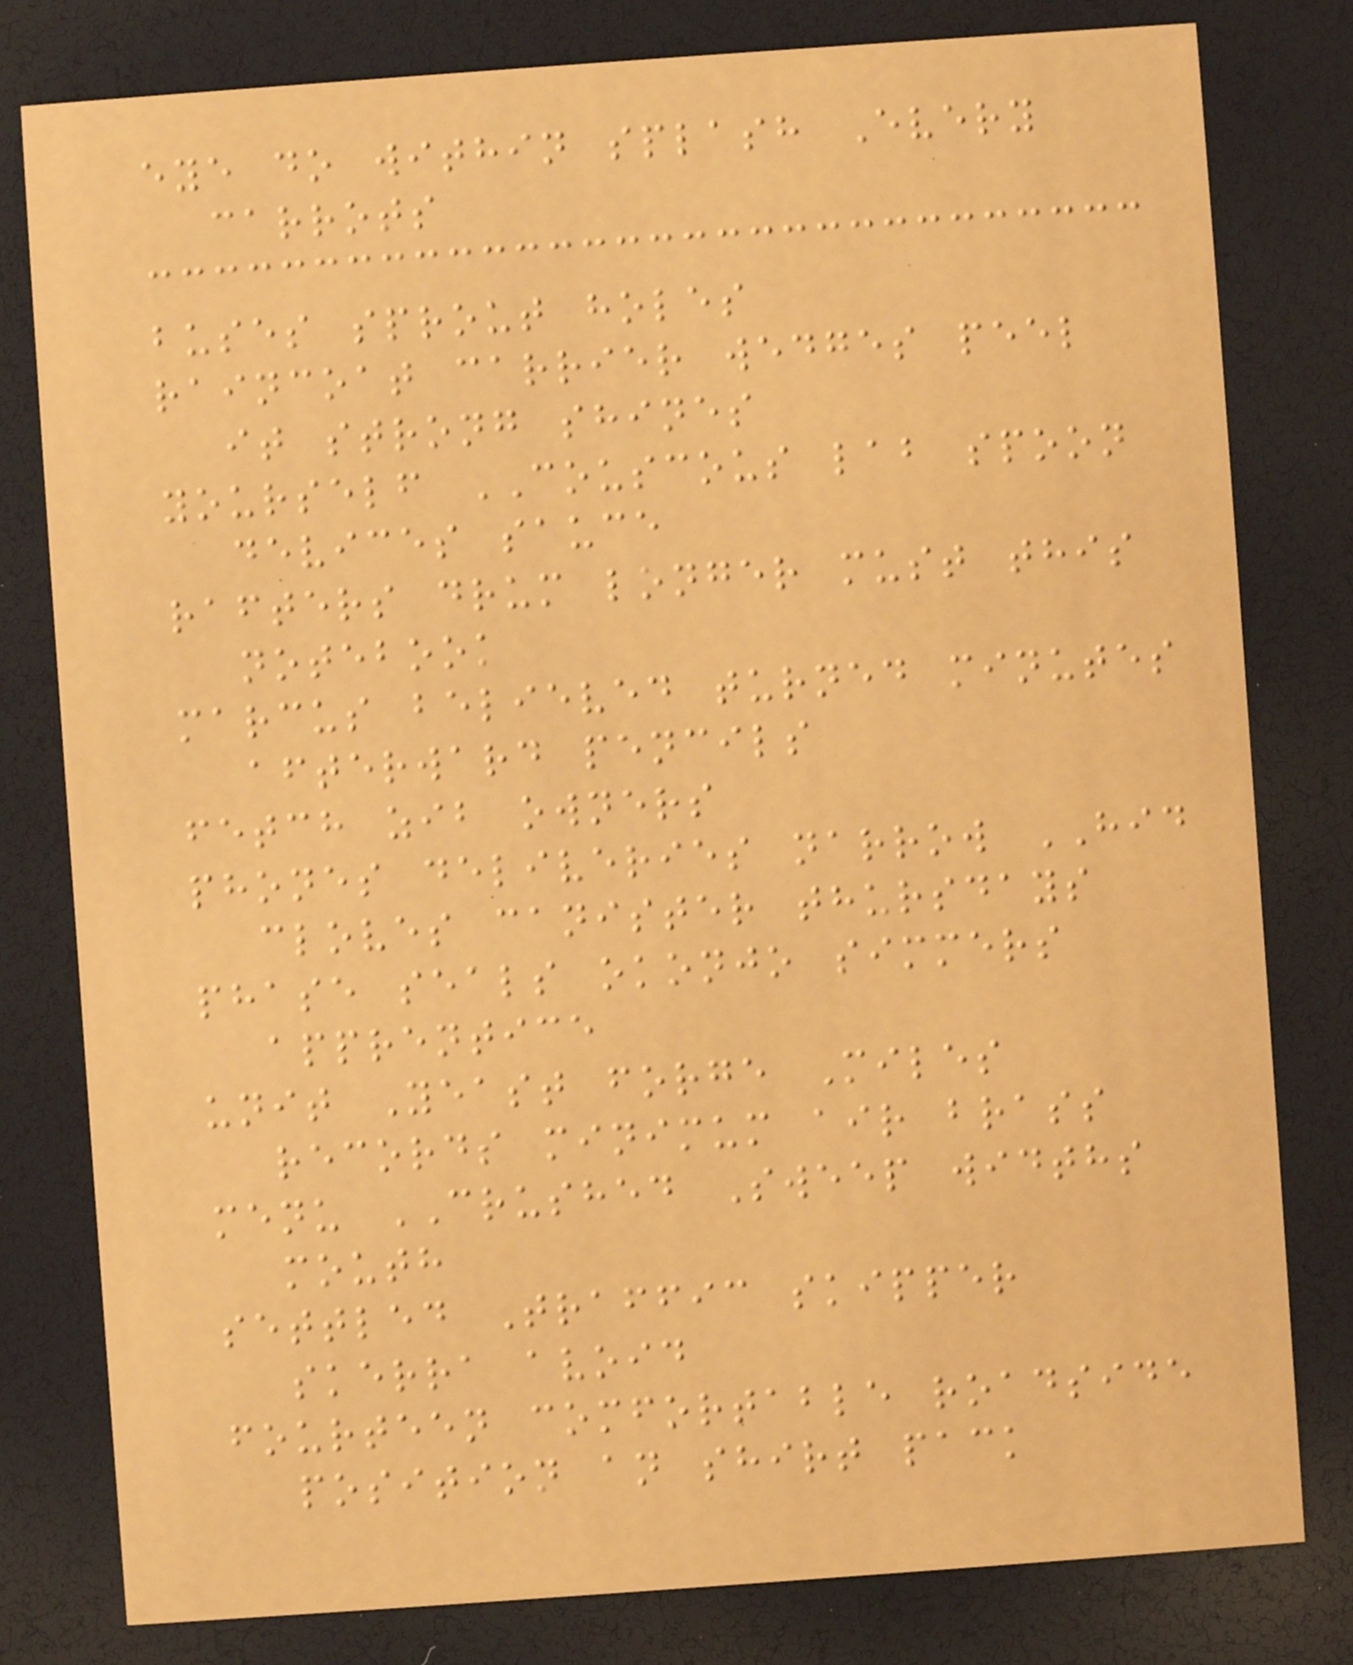eye do within splash Every
carrots
buses sprout holes
raincoat carrier wedges peel
it strong shines
yourself COUSCOUS lab spoon
devices sauce
rafters drum longer must this
notebook
marcus believed turned minutes
afterward pencils
fetch zib owners
phones deliveries narrow HID
cloves canister thursdays
phase seals okonjo simmers
apprentice
unit Yeast forge Miles
records minimum air brass
menu CRUSHED Sweep widths
mouth
settled Traffic skipper
skerra avoid
fourteen comfortable roadside
position an shirt pack
